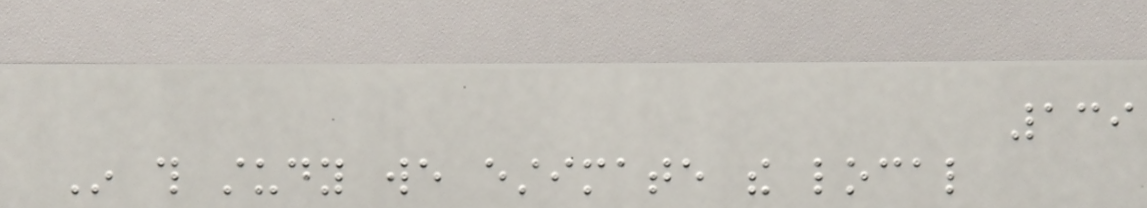139
In this study we estimate the local
